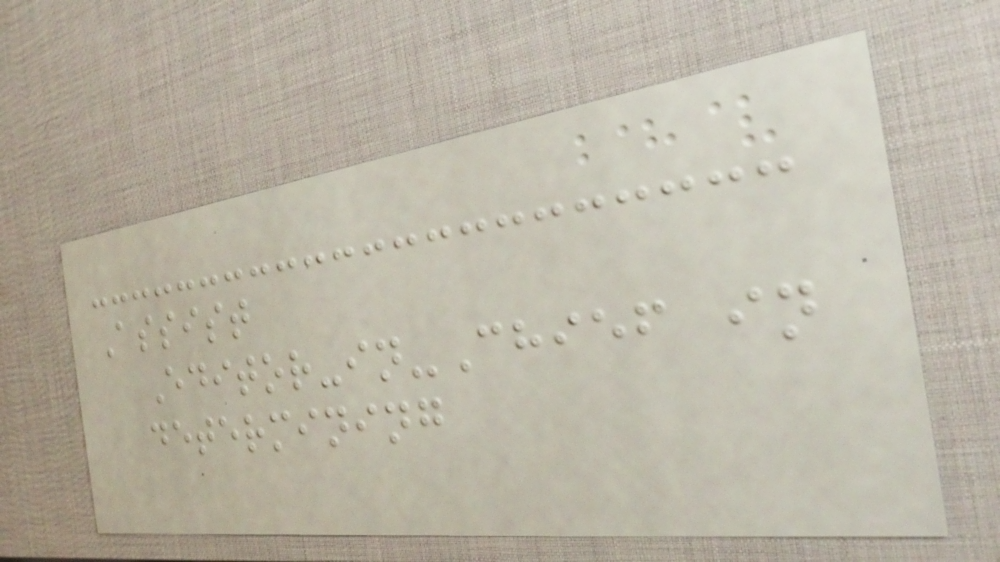Assist
Editor-in-Chief in
determining
